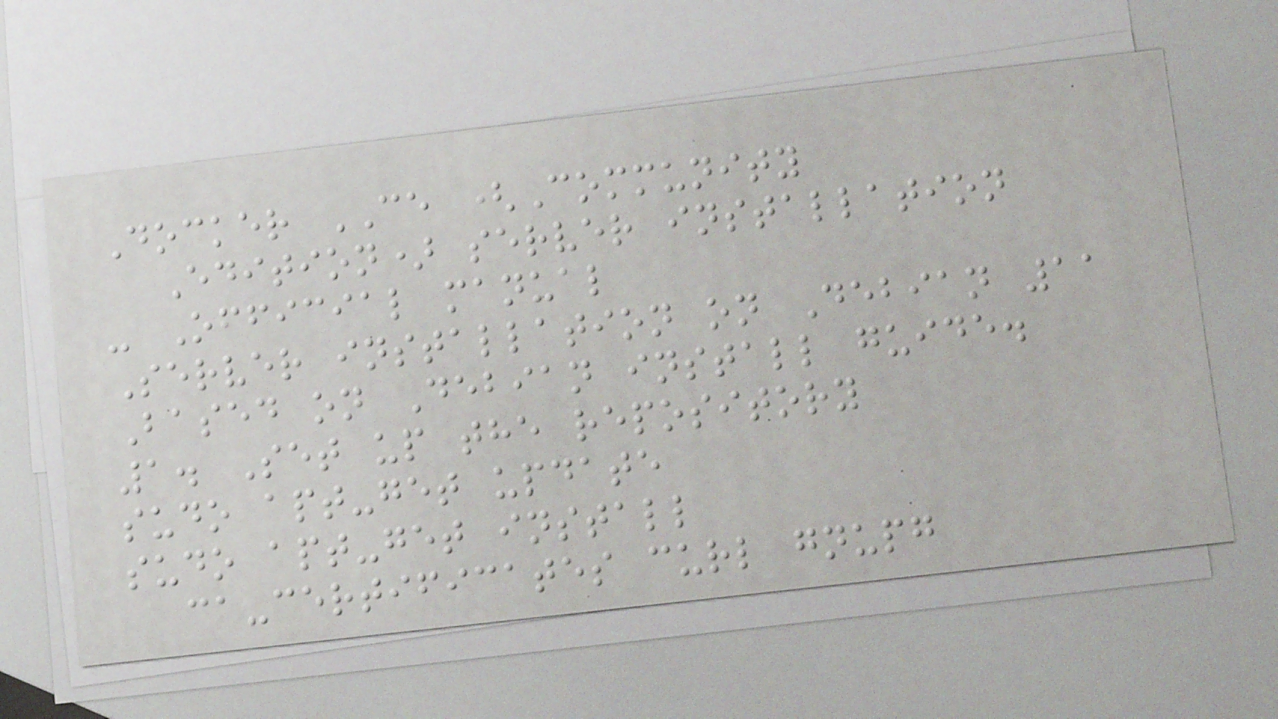Docker CE (Community
Edition) server installation
- Official manual
Server installation on Debian 11
Based on Debian install guide.
1. Set up the repository
sudo apt-get update
sudo apt-get install
ca-certificates curl gnupg
